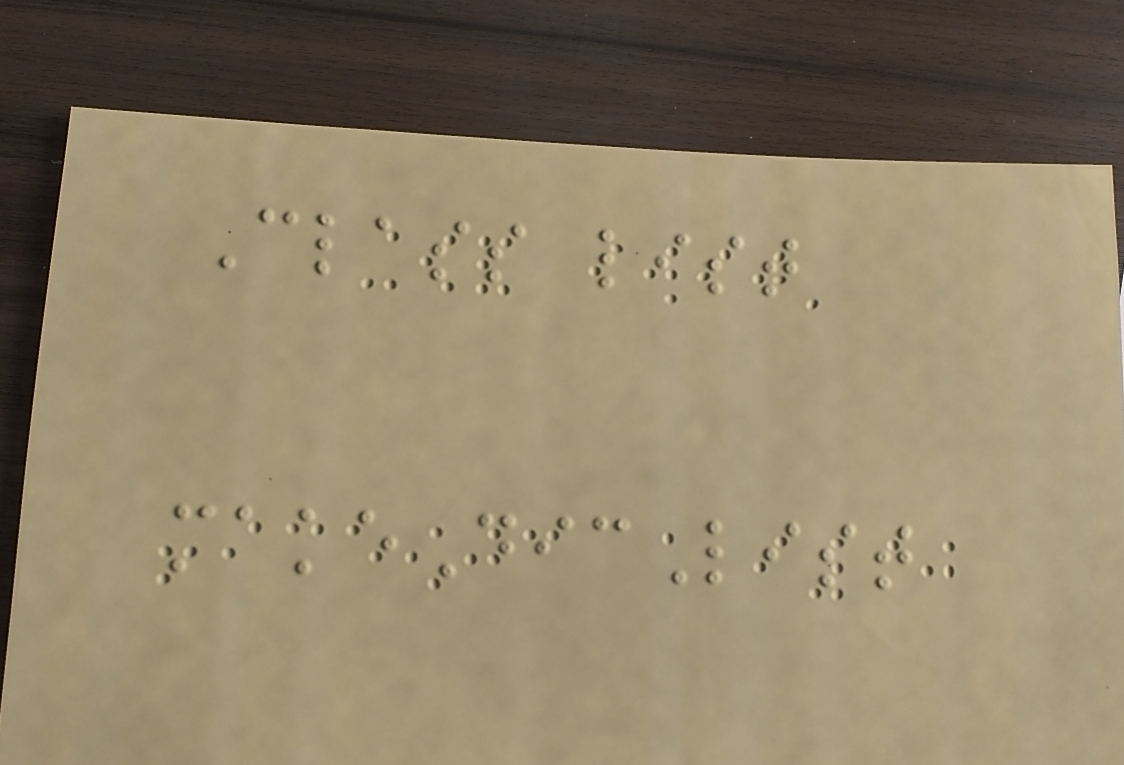Class list
makeDicList
